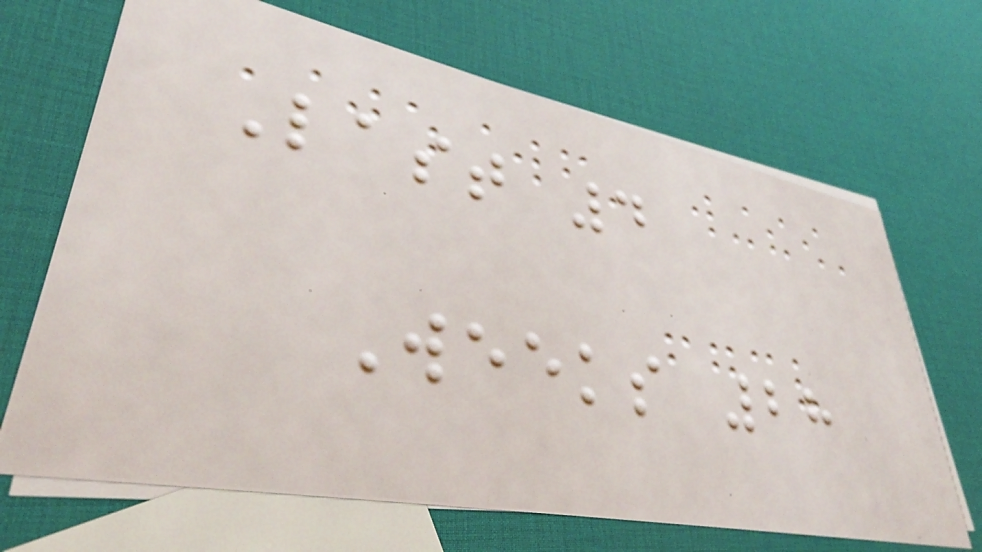Last 4
Weeks 28
